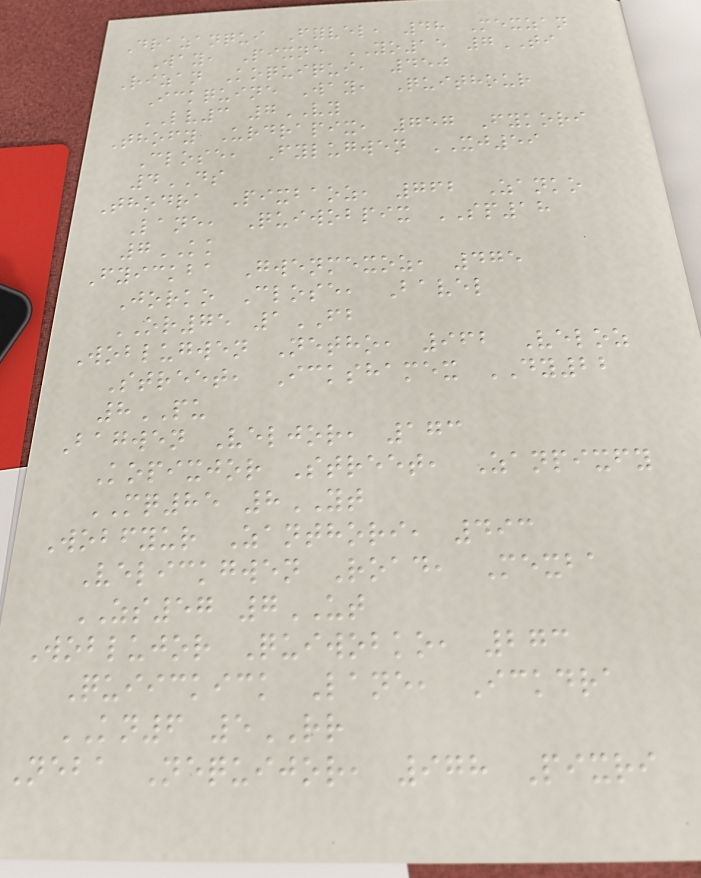Drazanqui Fyvel, 48 Mexzan
Way, Pixne YO15 7TI
Rizan Koquiqui, 450
Ickquine Way, Quithour
LV3 7VY
Thofy Urdrapix, 757 Fykori
Close, Fylugwen XJ59
4DS
Thodra Pixbaoz, 762 Zanko
Lane, Quiwobpix SP18
7KK
Fyickba Gwenmexoz, 475
Jorko Close, Bavel
OR75 1FB
Woblugwen Netho, 962 Veloz
Street, Ickshamex DY22
8PU
Bagwen Veljor, 173
Kopixjor Street, Zanpixfy
MQ85 8YT
Wobfyur Zanthori, 493
Velickgwen Road, Mexba
ZS57 7UT
Woblujor Quiwobko, 273
Quiickick Lane, Ickdra
KN6 5RR
Neba Nequijor, 978 Pixri
